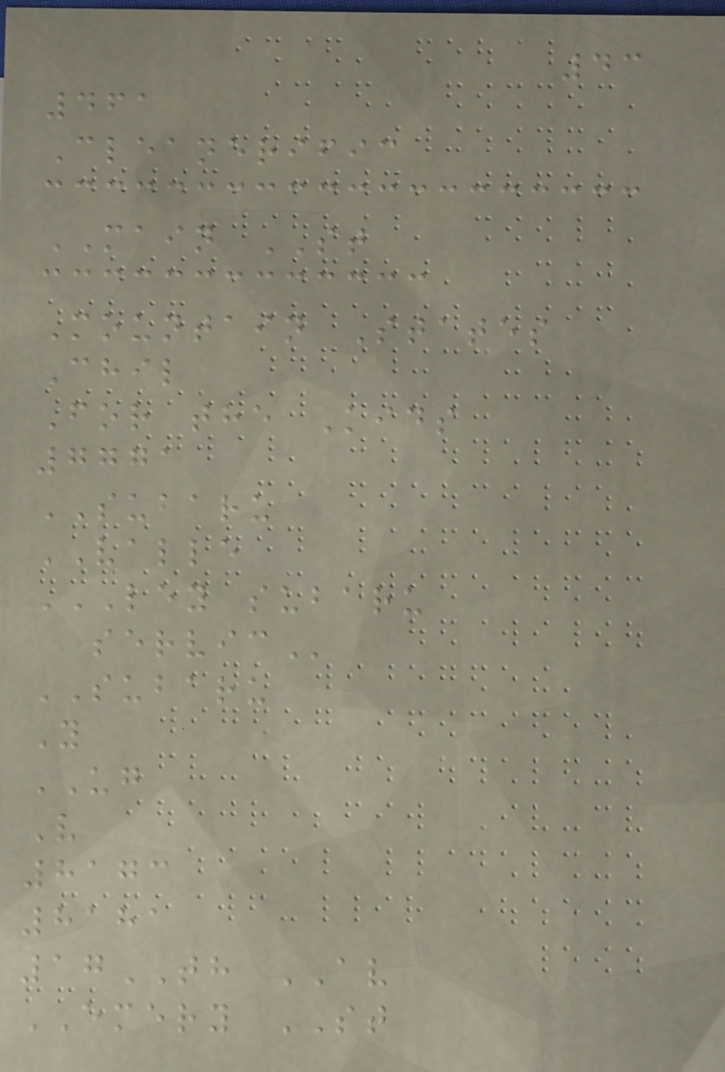43
461
Cleanerific
MAIN ST
Mountain States
Chil
For the Kids
7771
SUBARU
VALLE
LEY SUBARU
SERVIC
SUBARU
Y
UG
V
8173
8181
17TH AV
EMERY ST
